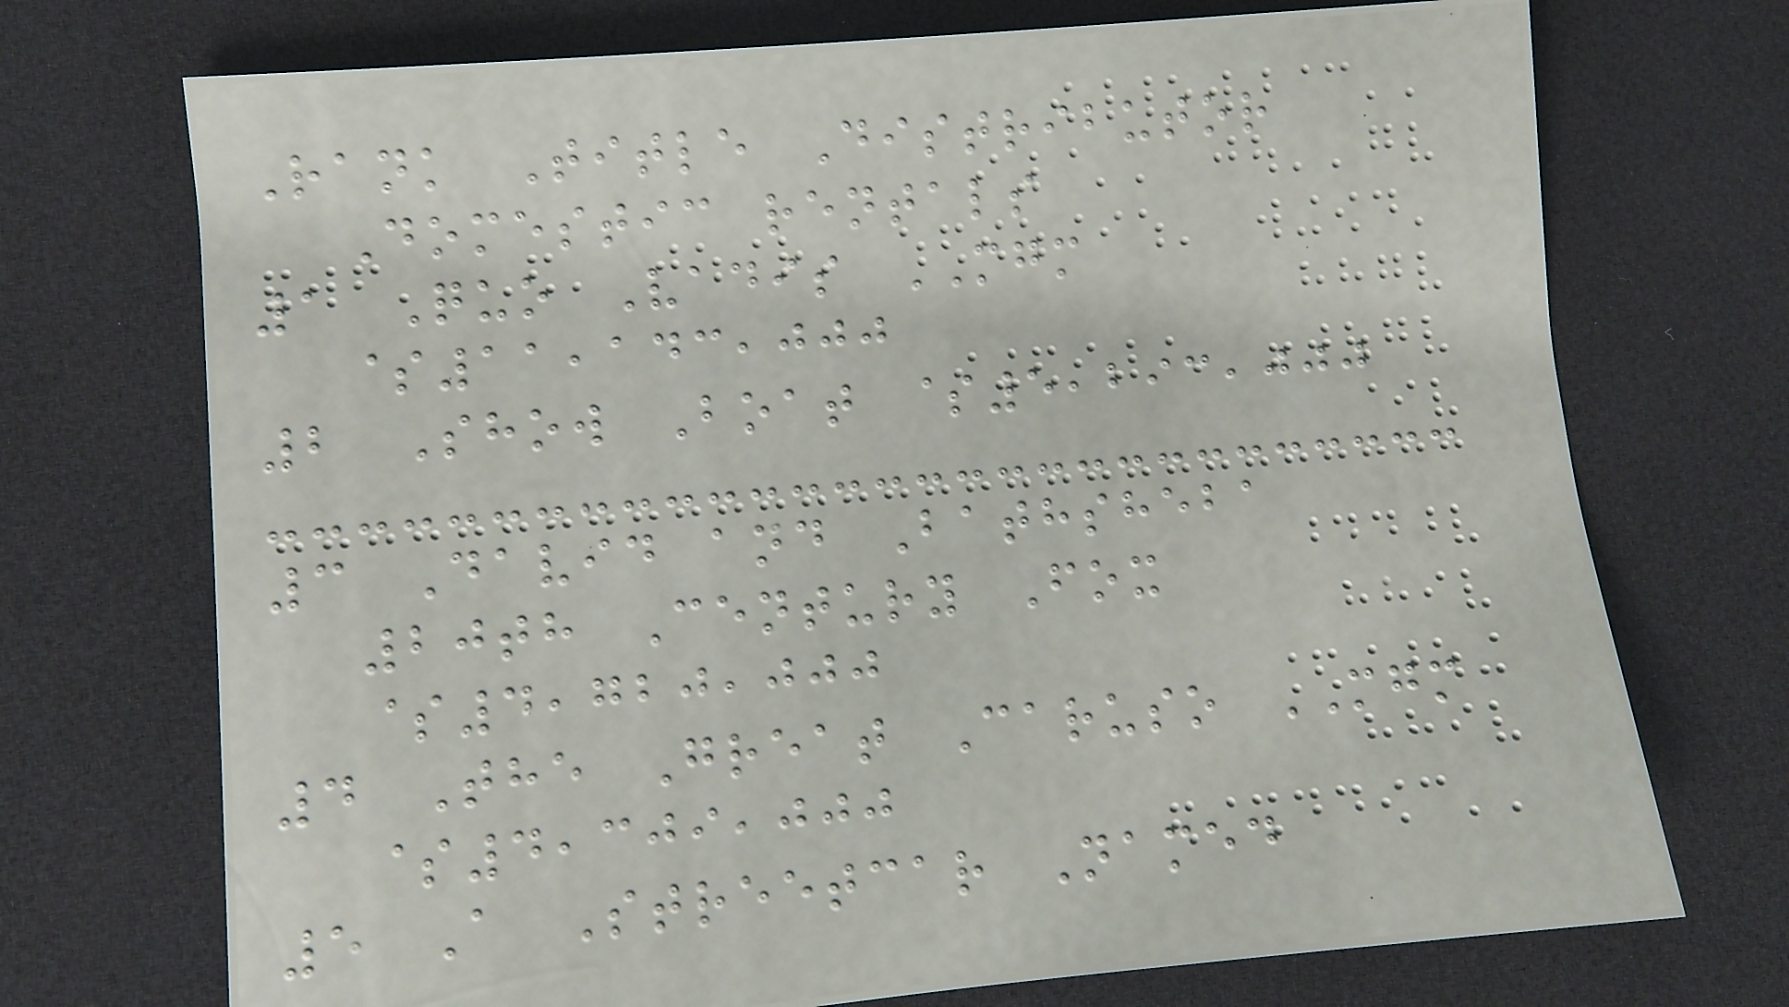Rank Title Distributor
Domestic rentals
1 Quo Vadis MGM
$11,143,000
2 Show Boat $5,293,000
3 David and Bathsheba
20th Century Fox
$4,720,000
4 The Great Caruso MGM
$4,309,000
5 A Streetcar Named
